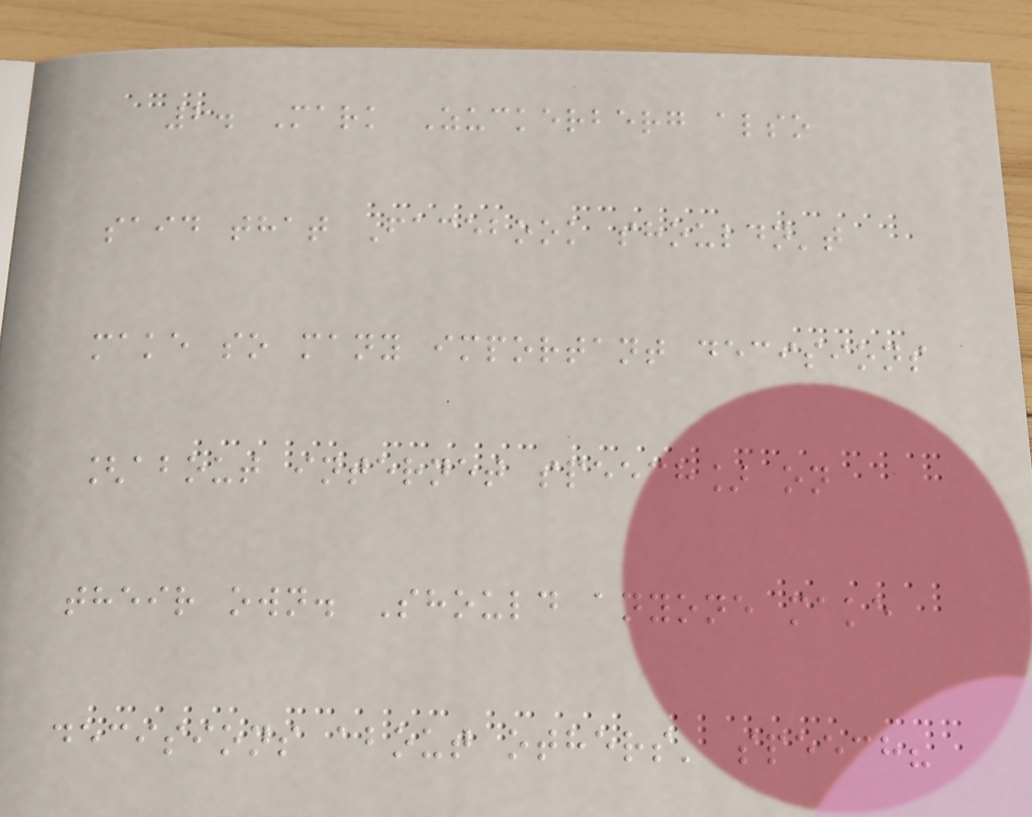2. Mark Zuckerberg also
said that Facebook shouldn't
make so many important decisions
[about internet speech] on
their own. Should anyone make
decisions about others' speech?
